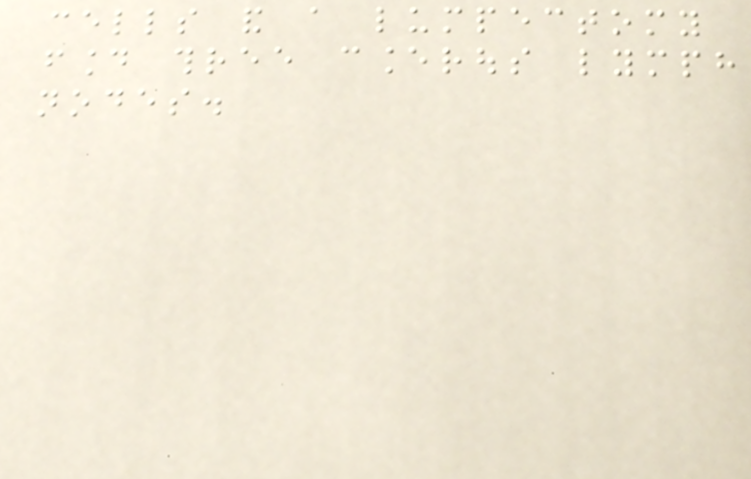cells and a lumpectomy
found three cancerous lymph
nodes.
